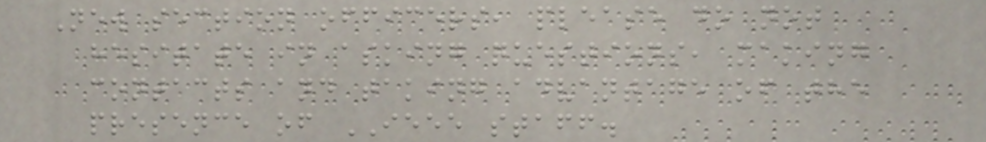New section officers, please do not
hesitate in asking questions, making
contacts and taking advantage of the
presence of IEEE staff.
